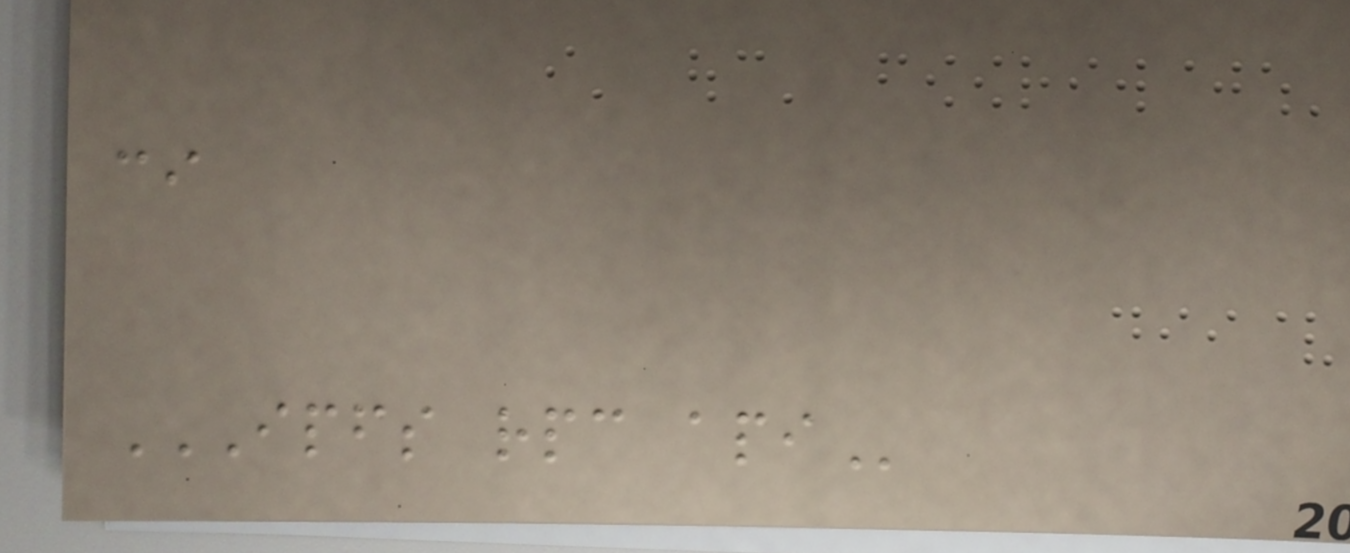ci
IPFS RPC API
